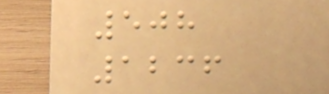508
1236
